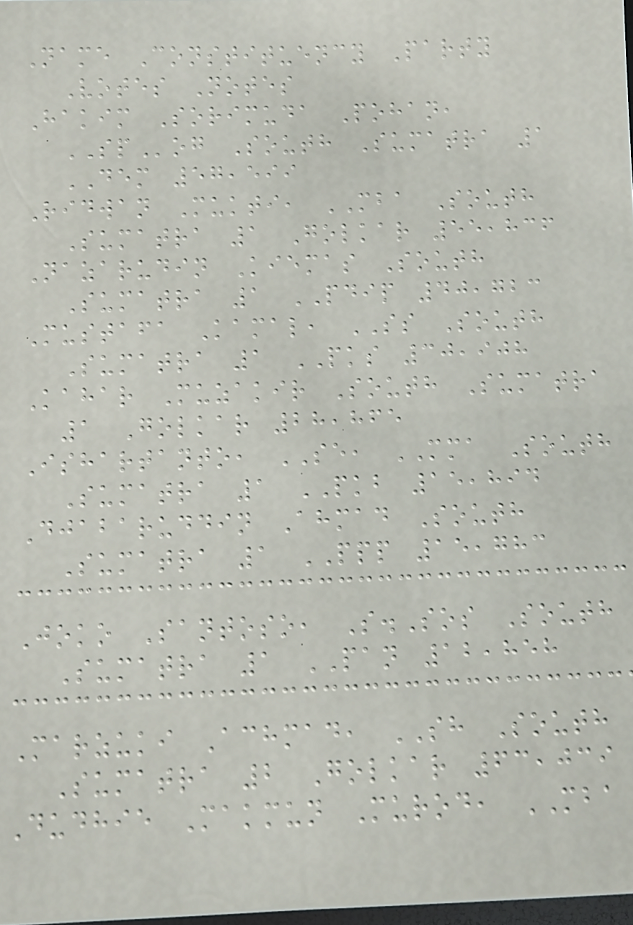Name Constituency Party
Votes Notes
Hakim Sorimuda Pohan,
SPog South Sumatra 1
DEM 57,599
Ridwan Mukti, MBA South
Sumatra 1 Golkar 55,836
Nazarudin Kiemas South
Sumatra 1 PDIP 40,723
Mustafa Kamal, SS South
Sumatra 1 PKS 30,908
Kahar Muzakir South Sumatra
1 Golkar 28,865
Ishartanto, SE, MMA South
Sumatra 1 PKB 15,894
Djabaruddin Ahmad South
Sumatra 1 PPP 15,783
Joko Santoso, S.Sos South
Sumatra 1 PAN 12,858
Marzuki Achmad, SH South
Sumatra 2 Golkar 63,039
Dudhie Makmun Murod, MBA
